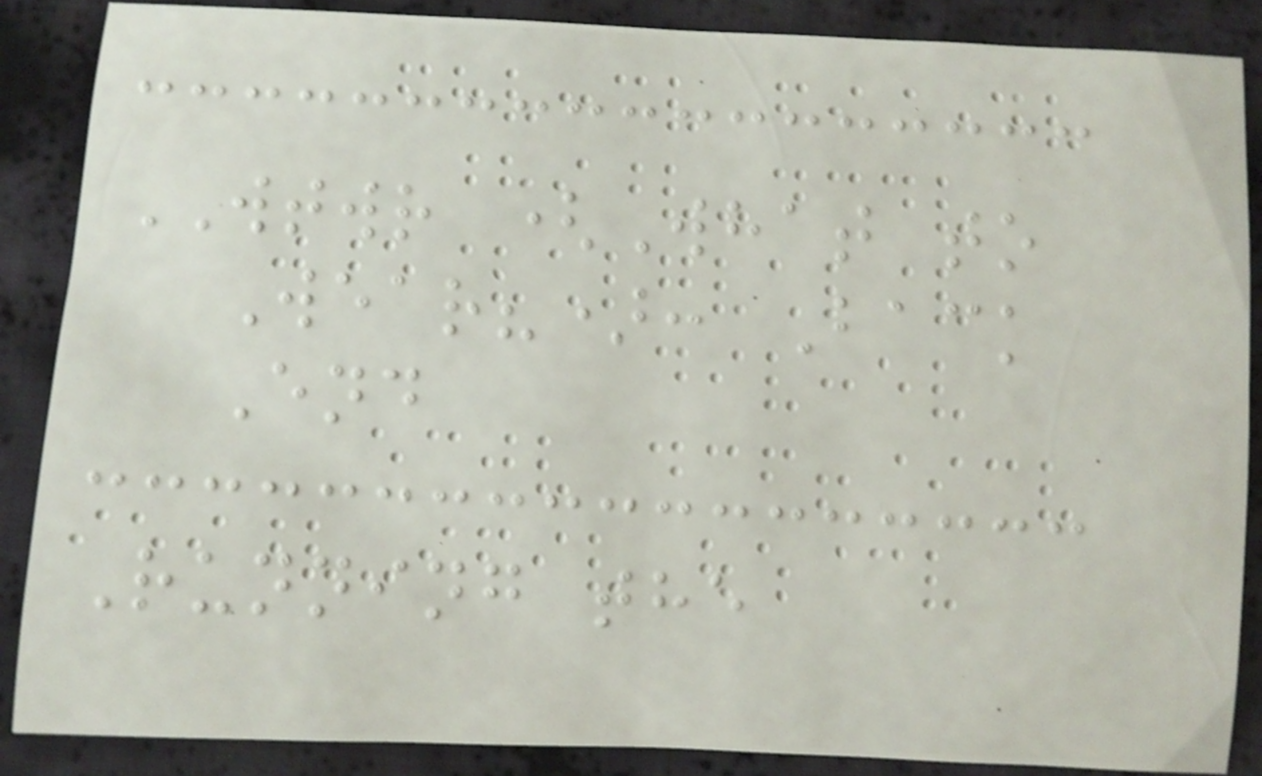WTWR (What to
Wear?): Back
End
Running the
